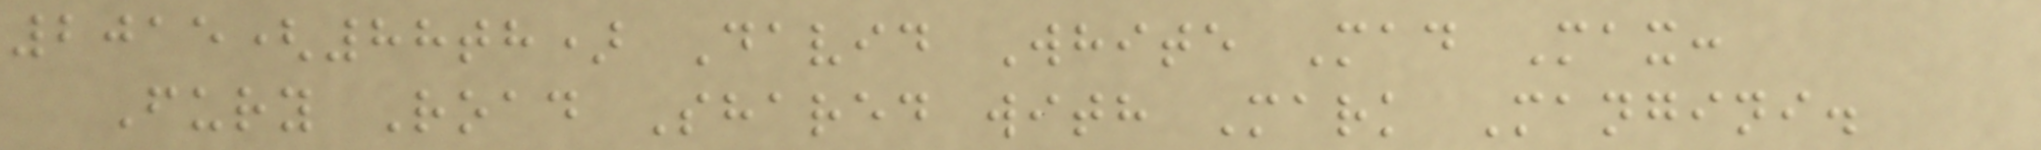2015(88th) David White Mad Max:
Fury Road Shared with Mark Mangini.
